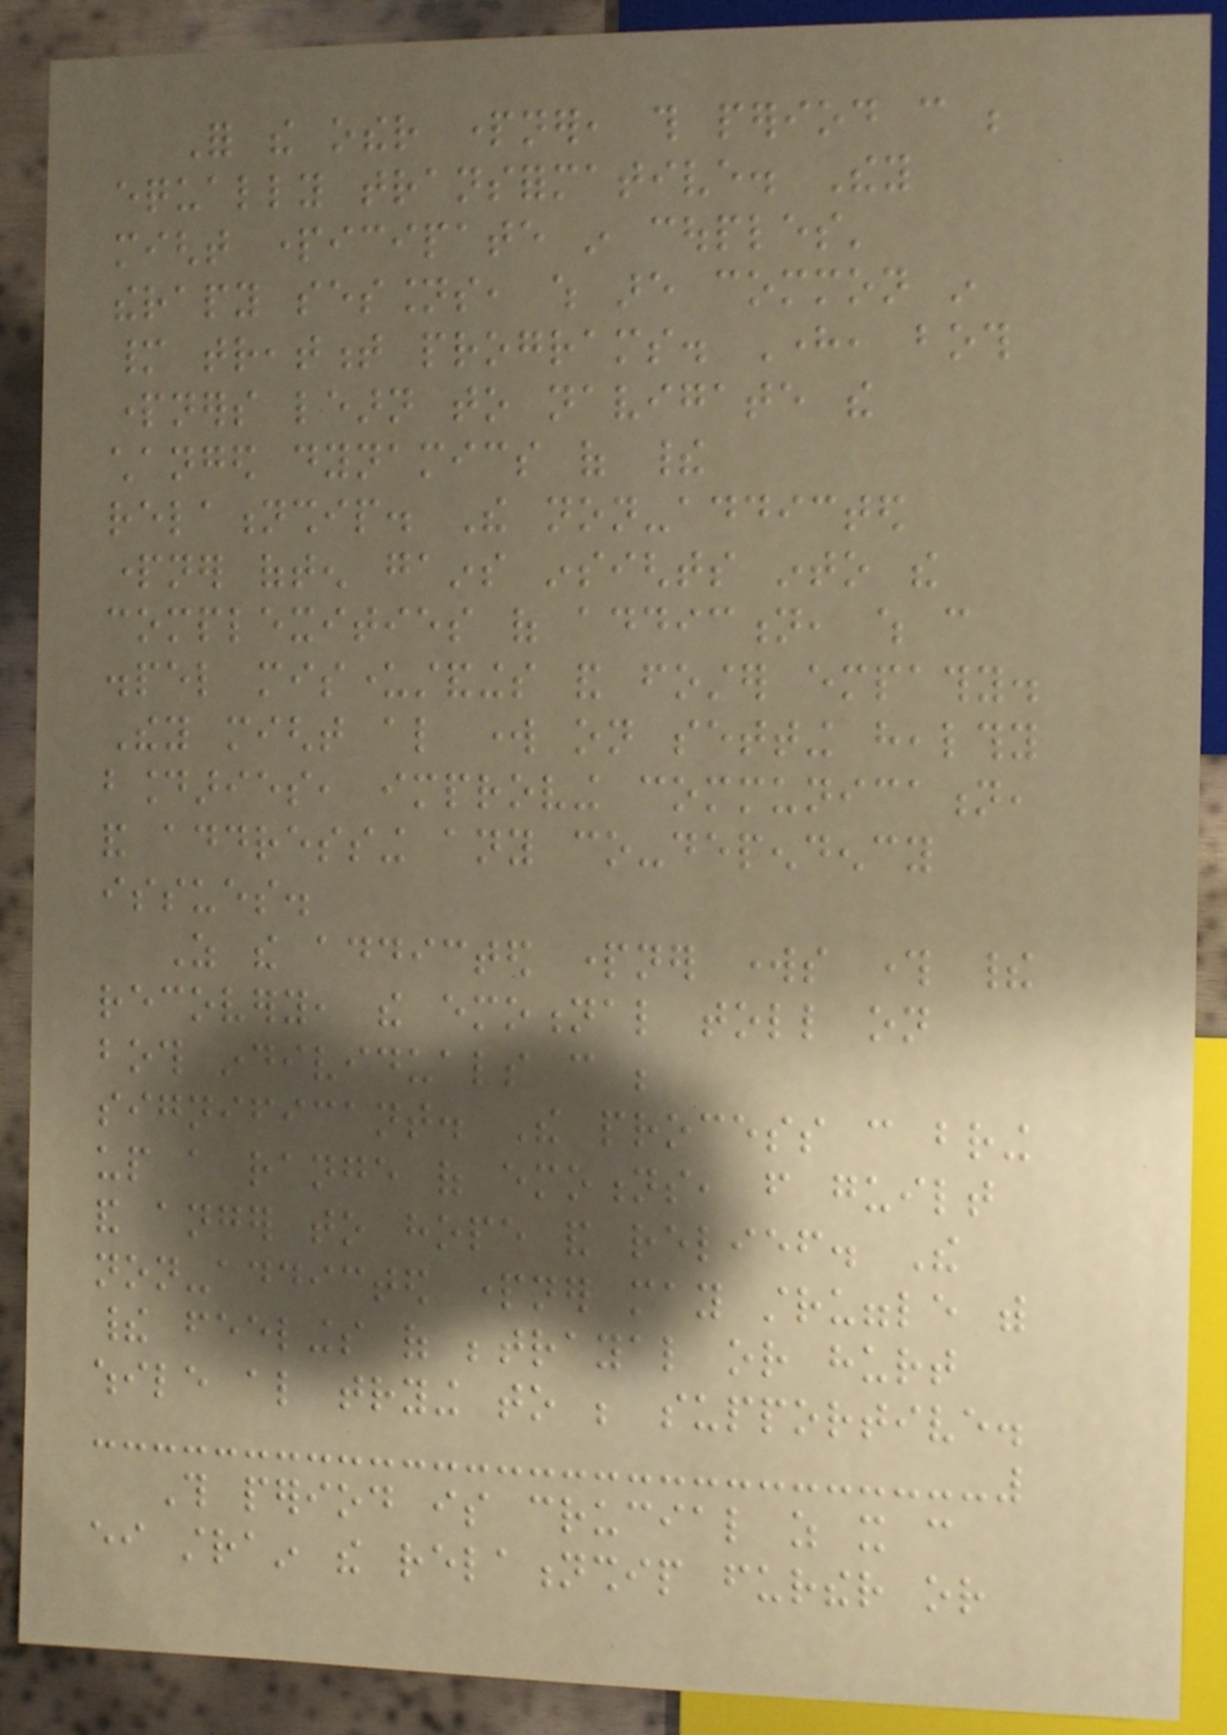For the other partner, this period can be
equally transformative. They
might participate in couples'
therapy sessions, which are common in
many treatment programs. Here, both
partners learn to navigate the
changed dynamics of their
relationship. The non-addicted
partner often gains insights into the
complexities of addiction, which can
dispel misunderstandings and foster empathy.
They might also work on setting healthy
boundaries, improving communication,
and addressing any co-dependency
issues.
As the addicted partner works through their
recovery, the emotional toll on
both individuals can be
significant. The process can bring
up a range of emotions, from guilt
and anger to hope and relief. The
non-addicted partner may struggle with
their feelings of betrayal or hurt
while also trying to be supportive.
This period is crucial as it can
either strain the relationship further or
